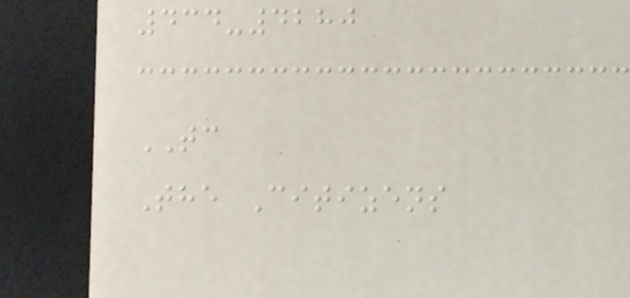434-4280
TC
The Citizens
